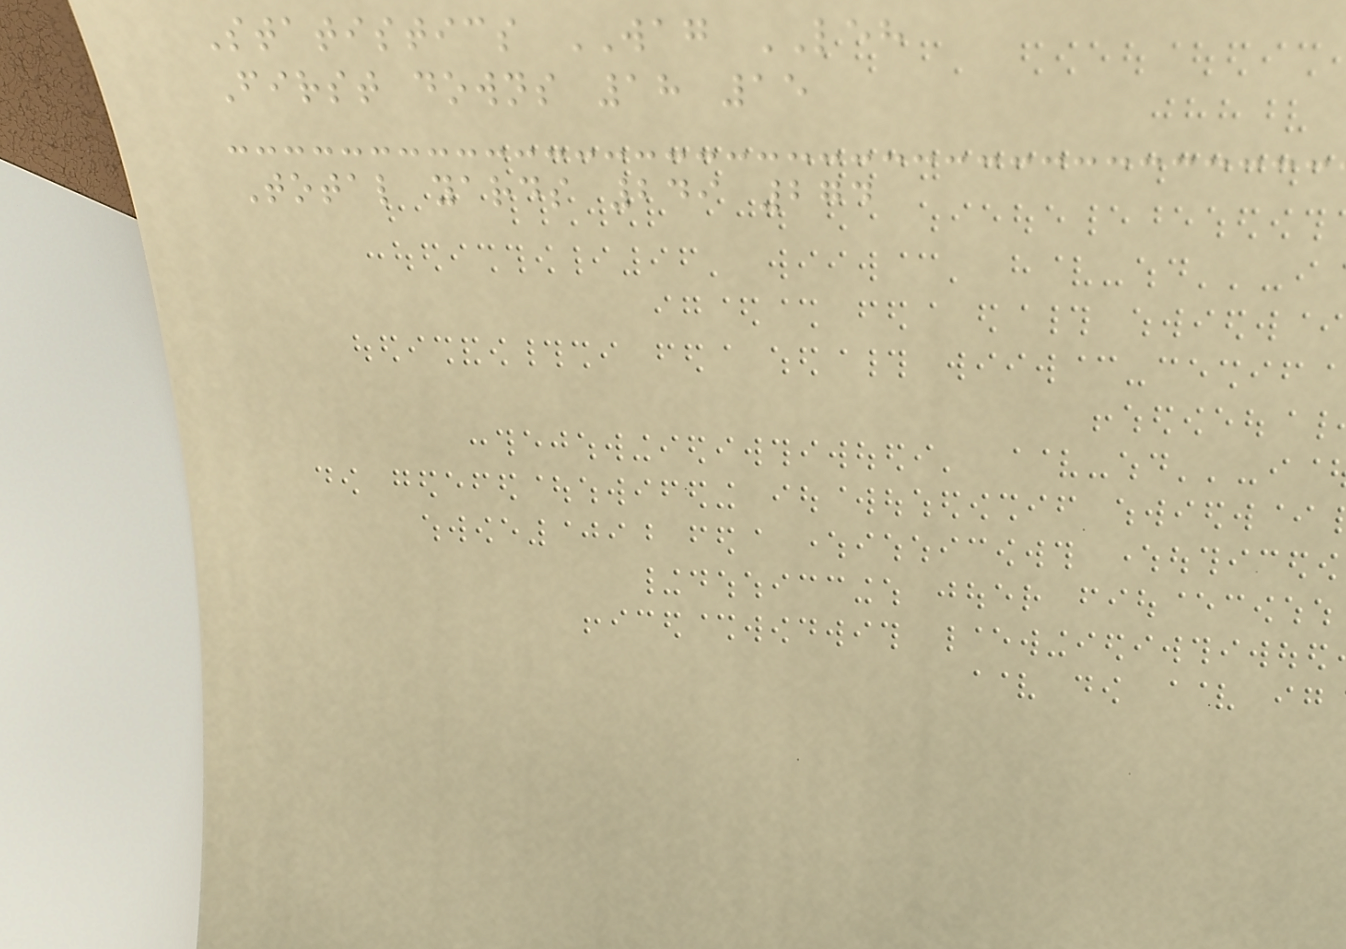Statistics WAG LEH
First downs 18 15
Total yards 249 274
